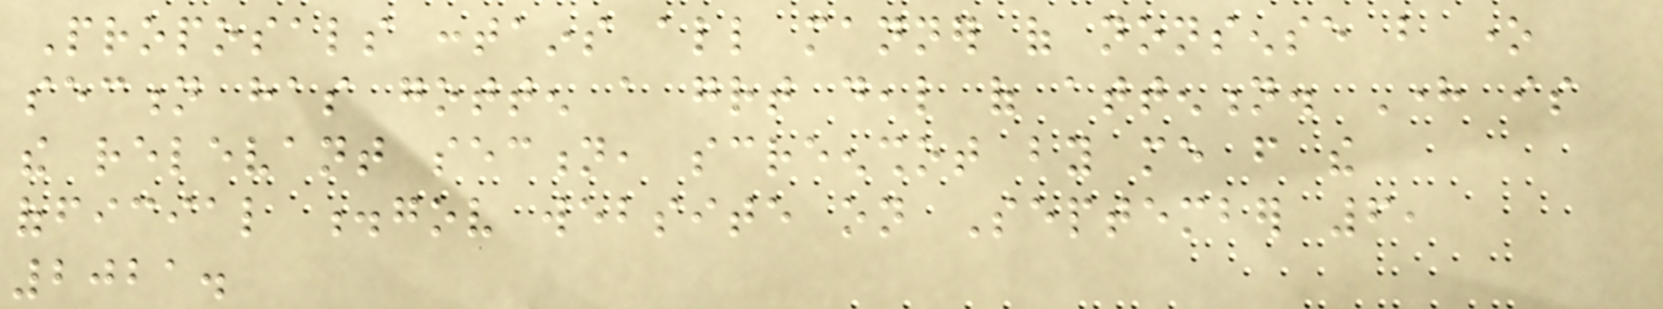Proposals contains all manner of nonsense but one
section has gotten a great deal of attention. Here is
the relevant section, screenshot by me from the
official .gov website on September 6,
2021.
